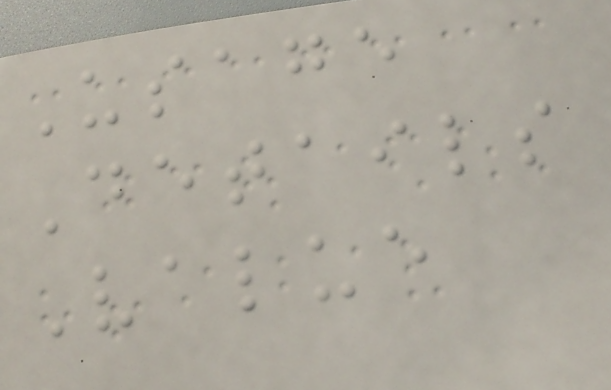Usage
Details
Value
